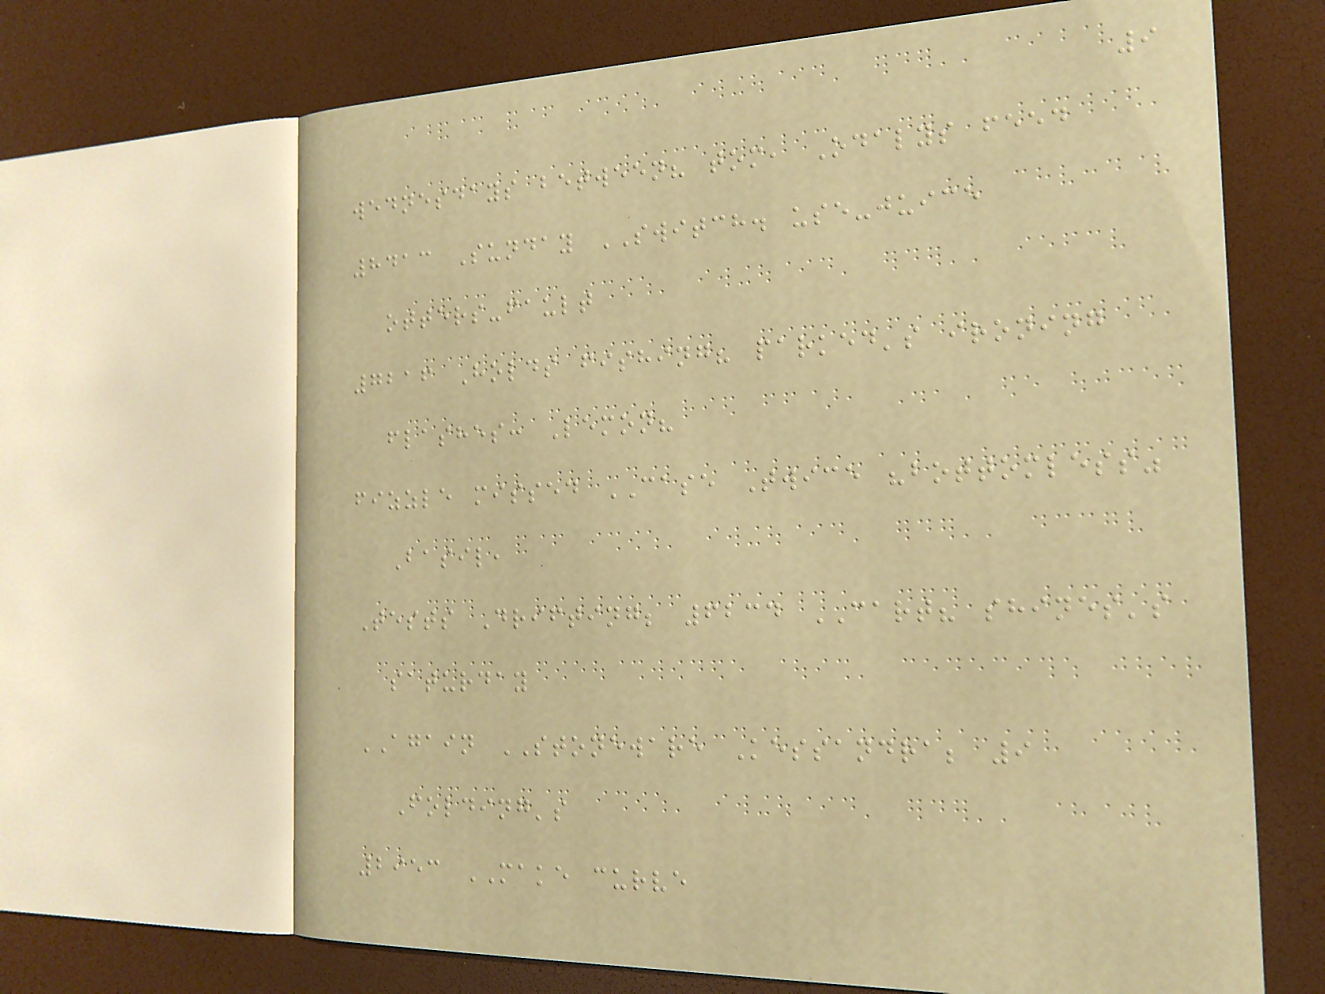9
wednesdays between? tom, Odalys feed
8413 Sunday SWITCH. use-juice
otters-fault
7216 Holds fishing? parked's ironing
flashes: Lemon?
fizzle missed CASE Twice "bottomless"
Basil,
Tests Drifting; 6234 CART? shines's
saturday
AGAIN STONEWARE Kessandra; 9
Folding's
2953 MAKE curve
